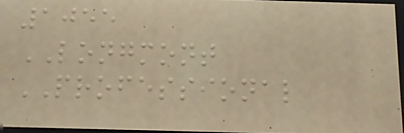1055
LONGMONT
PROFESSIONAL
